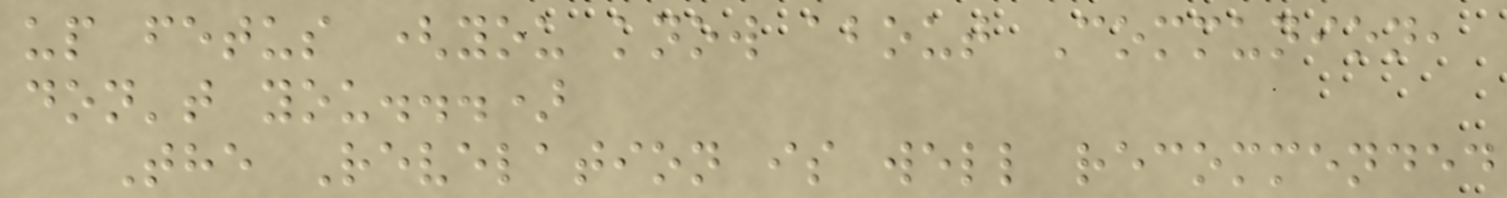up fetus (you know about Communion,
don't you...)
The Revelation is well recommended
